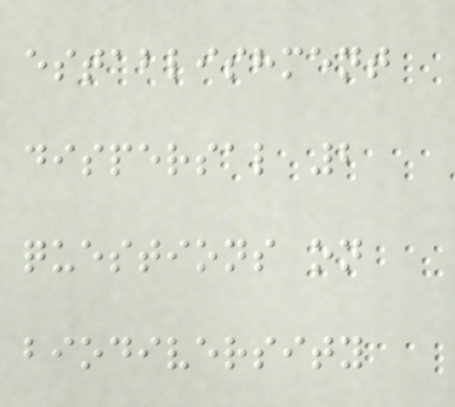establishment
dispersal 2
questions on
biodiversity
